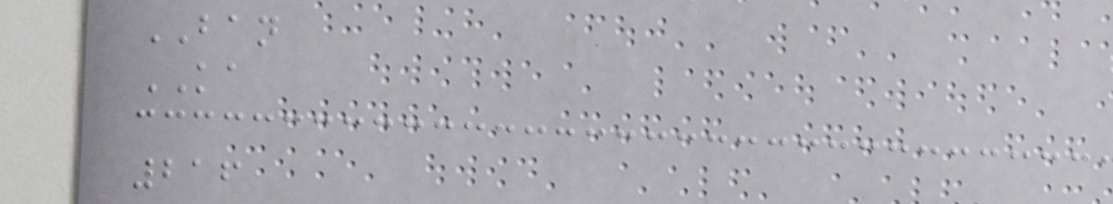BAN
KA
216
